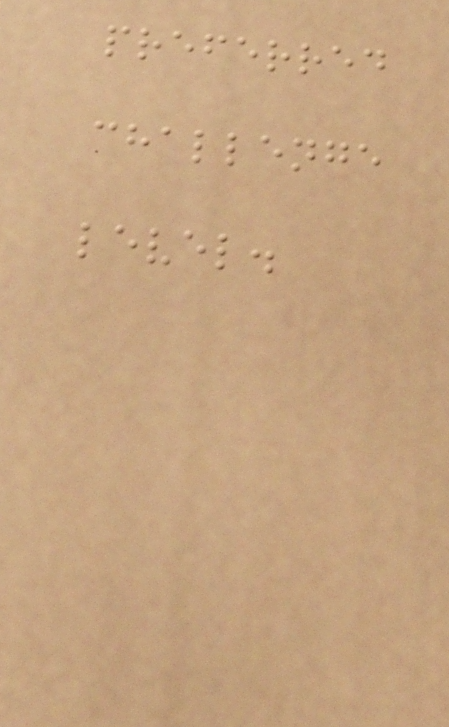preferred
challenge
level.
